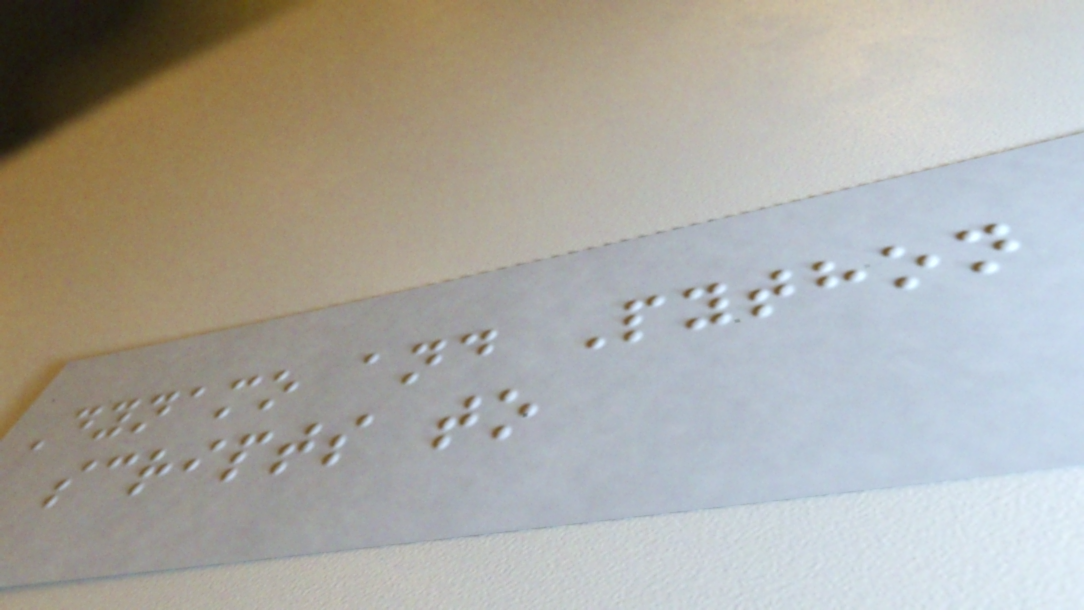Dynamo and Python
scripts to
